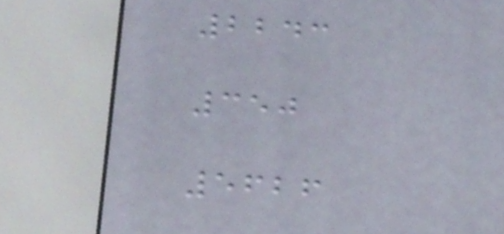2243
350
5626
